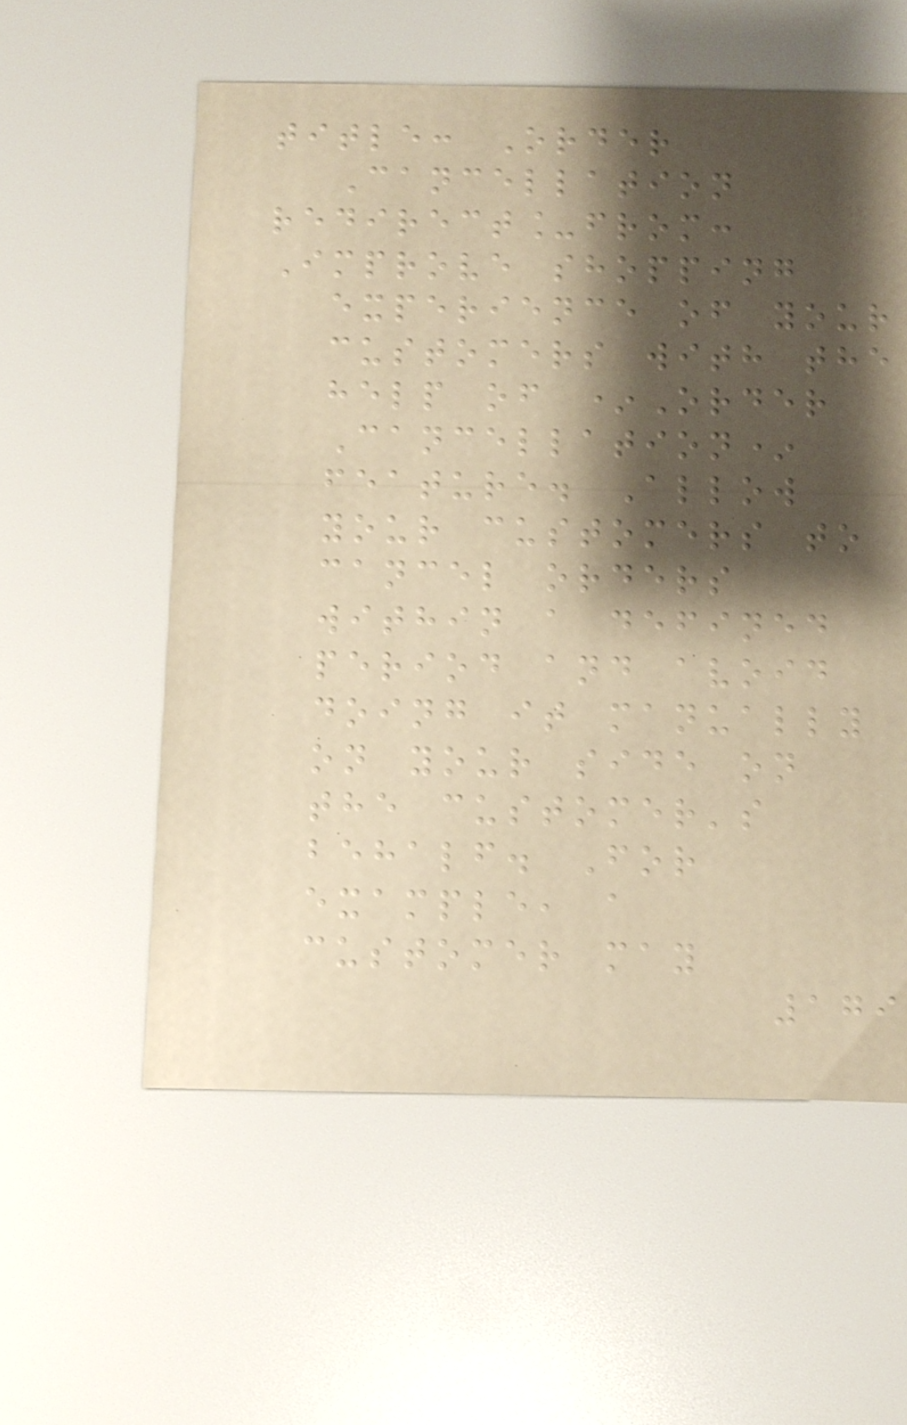title: Order
Cancellation
redirect_from:
Improve shopping
experience of your
customers with the
help of *Order
Cancellation*
feature. Allow
your customers to
cancel orders
within a defined
period and avoid
doing it manually
on your side on
the customer's
behalf. For
example, a
customer may
179
